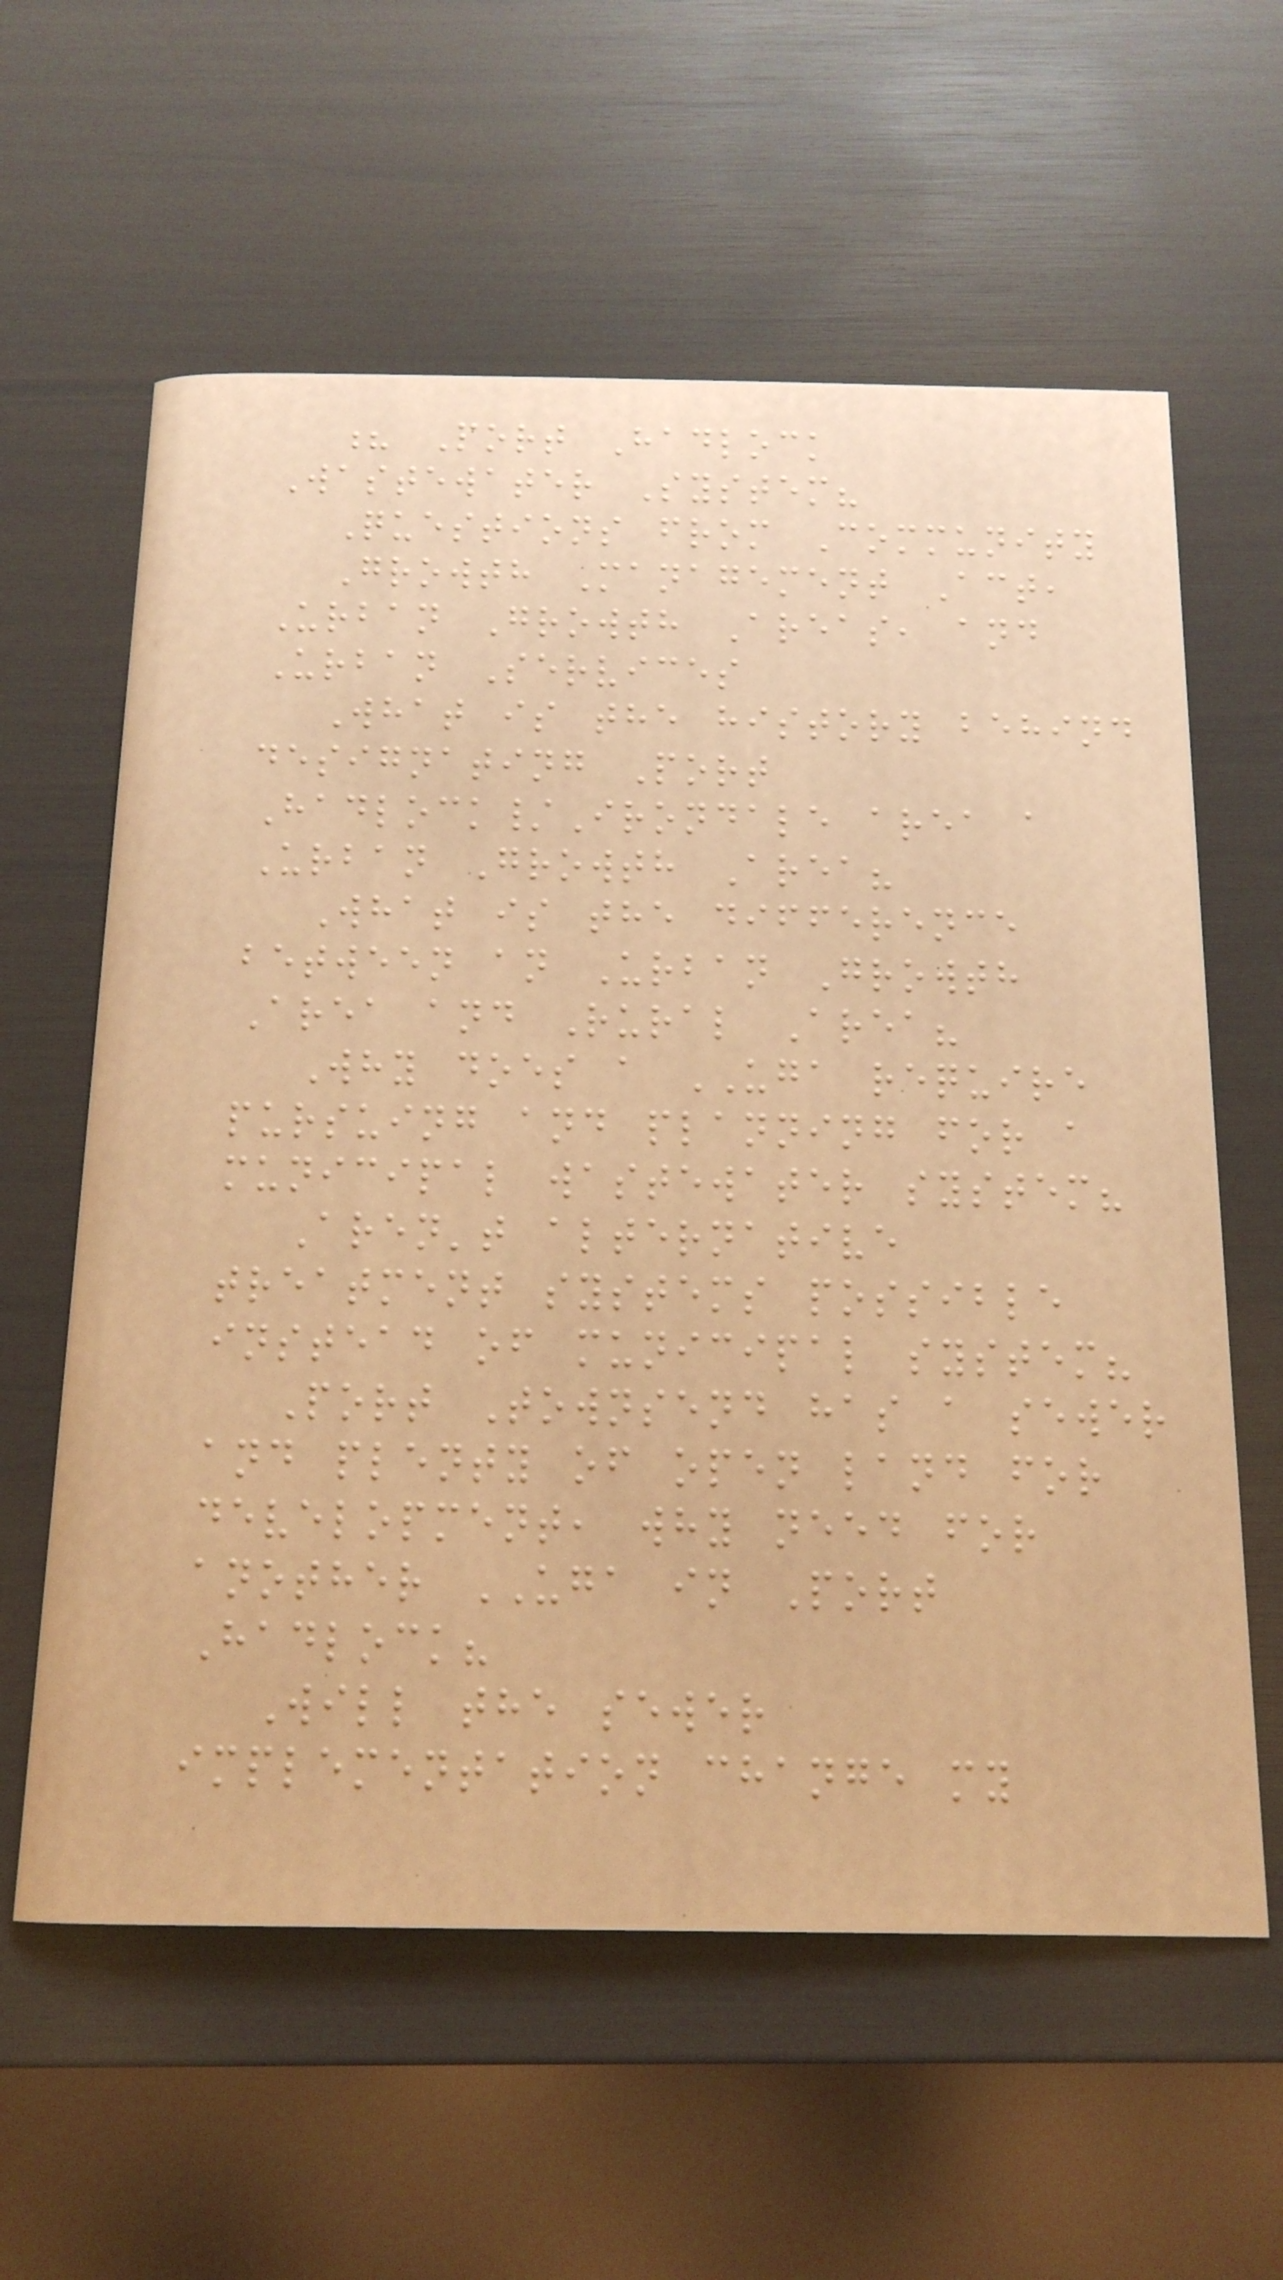? Port Hadlock
Wastewater System?
Questions from Community
Growth Management Act,
Urban Growth Areas, and
Urban Services
What is the history behind
designating Port
Hadlock/Irondale area a
Urban Growth Area?
What is the difference
between an Urban Growth
Area and Rural Area?
Why does a UGA require
pursuing and planning for a
municipal wastewater system?
Aren't alternative
treatment systems possible
instead of municipal system?
Port Townsend has a sewer
and plenty of open land for
development, why need for
another UGA in Port
Hadlock?
Will the sewer
implementation change my
